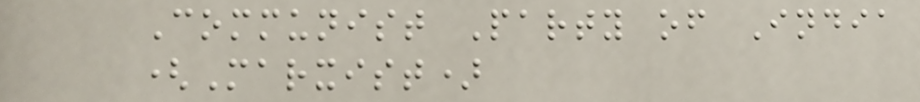Communist Party of India
(Marxist)
